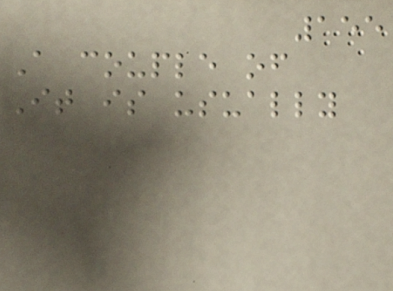155
A couple of
It is usually
